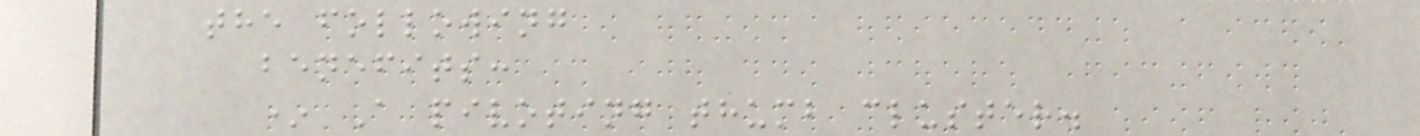the following
benefits:
* A pivoting thumb cluster.
